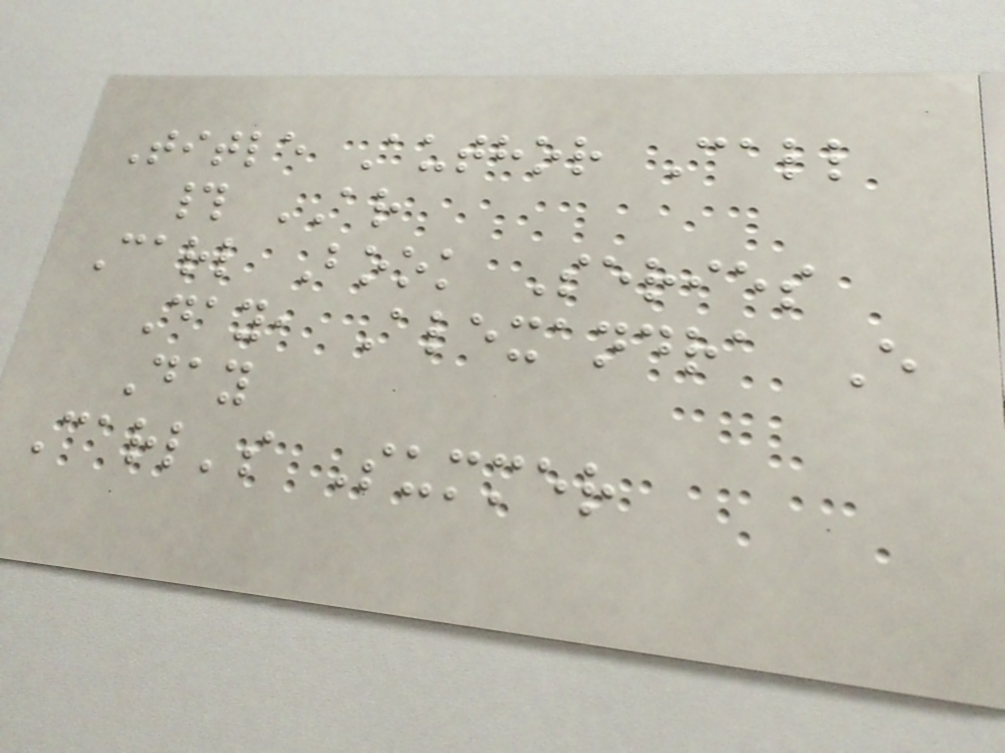Title Author Call
# AR
Carl Book Series
Day, Alexandra E
Day
Carl's Summer
